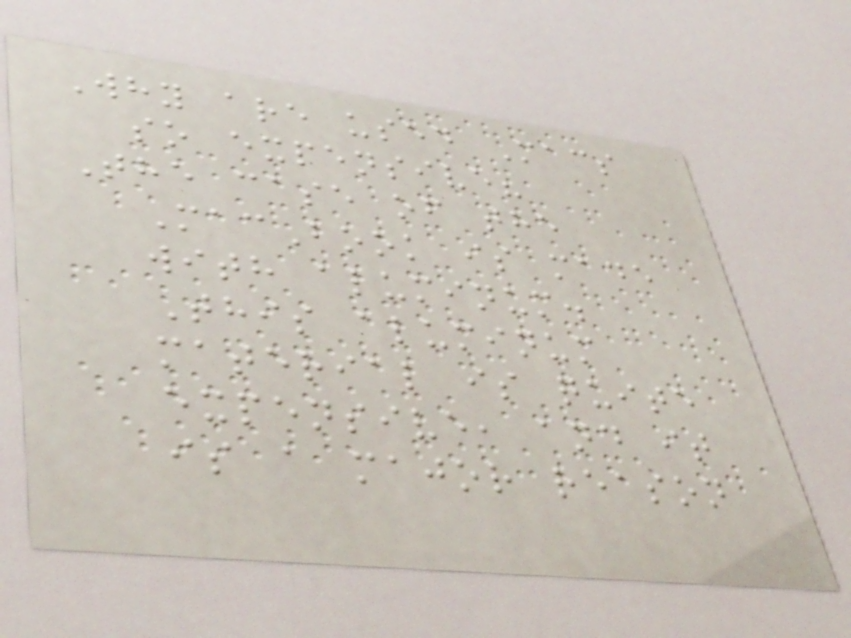Why are used Macs
so expensive?
The case of the
MacBook is made
with aluminum.
This aluminum
material is quite
expensive, and it
is a major reason
